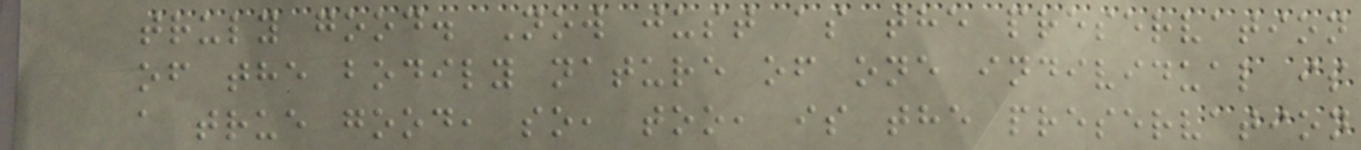truly good. Now just as the preservation
of the bodily nature of one individual is
a true good, so, too, is the preservation
